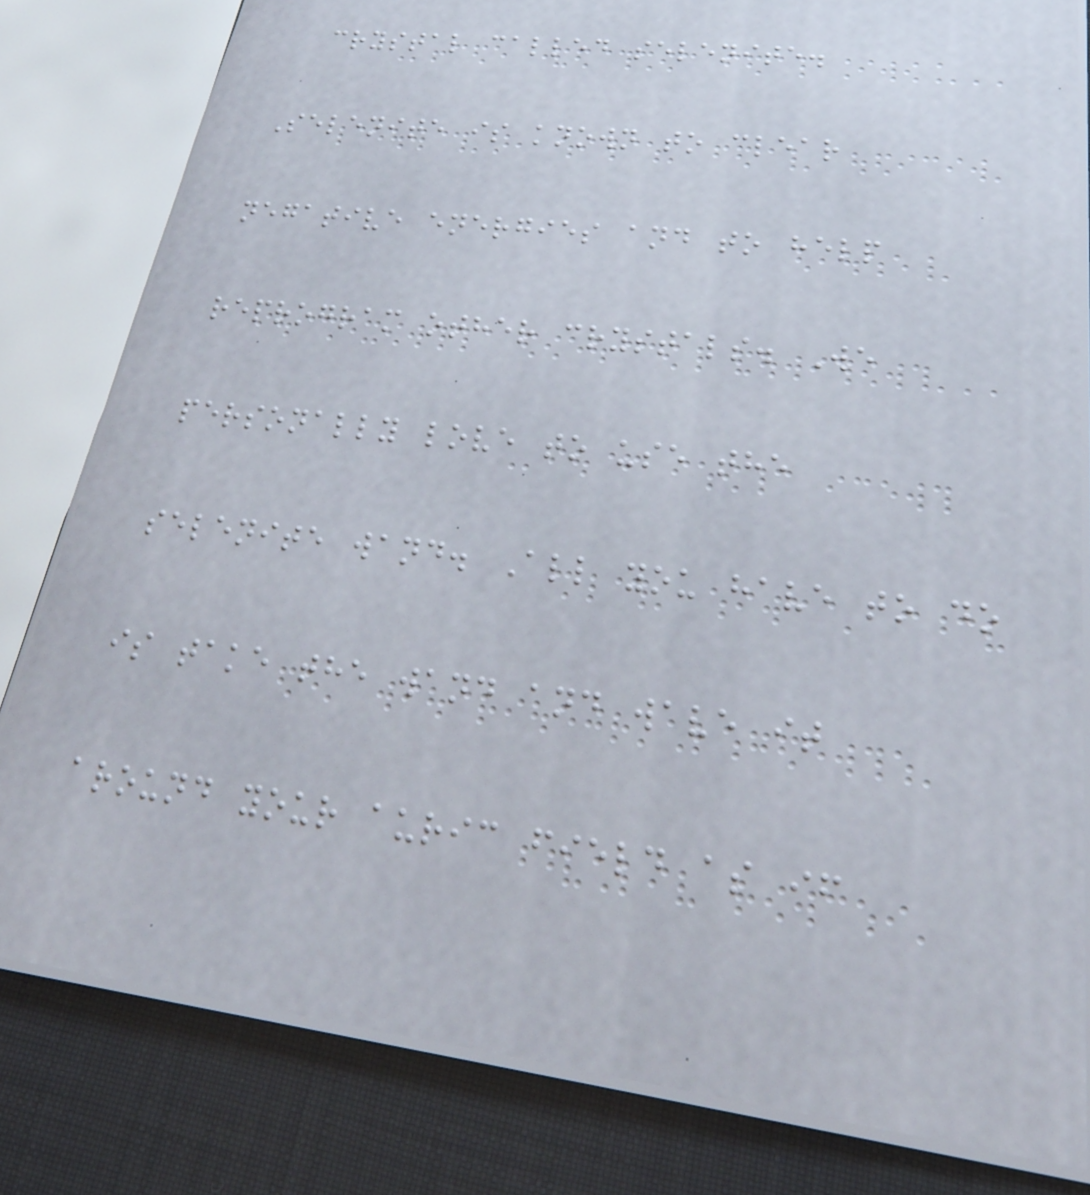crystal called selenite.
Selenite is known to clear
negative energies and to help
reprogram other crystals. We
personally love to use the
selenite wand. All you have to do
is take the wand and wave it
around your auric field as if
